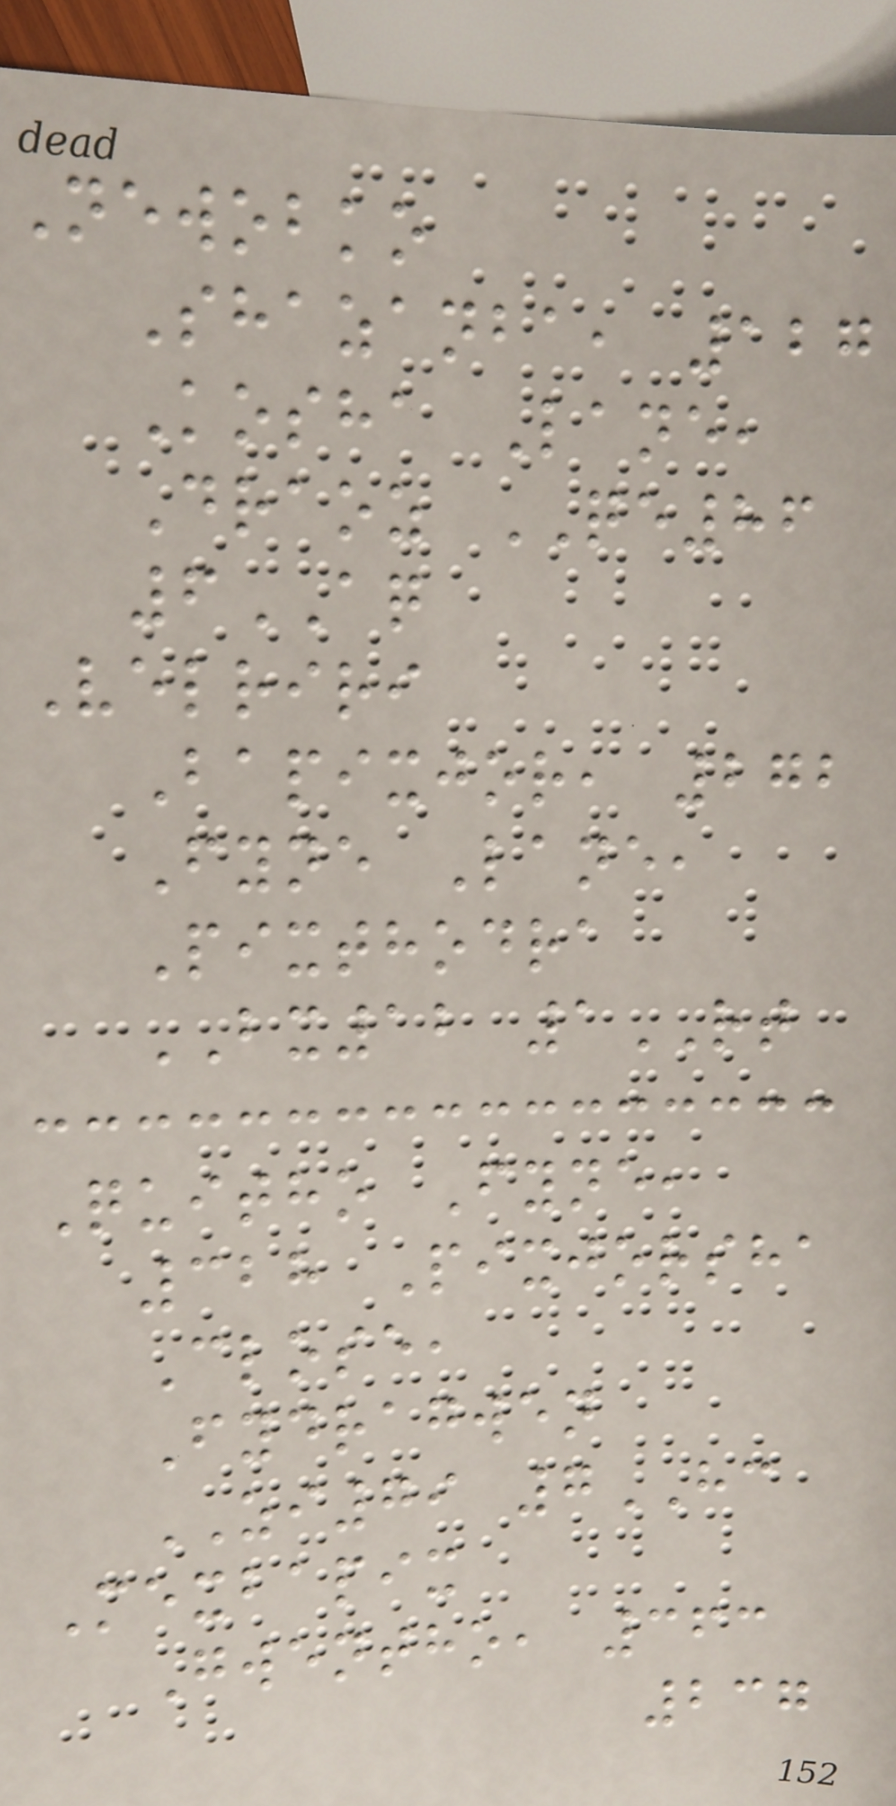Newobko
Shazanba, 127
Kosha Lane,
Draoz QE86
6AQ
Velriri
Bapixjor, 272
Fyne Lane,
Pixthodra
BX12 1RT
Quitho Fyne,
328 Pixjorsha
Close,
Fydragwen
ZI79 7HC
Mexbapix
Gwentho, 363
237
